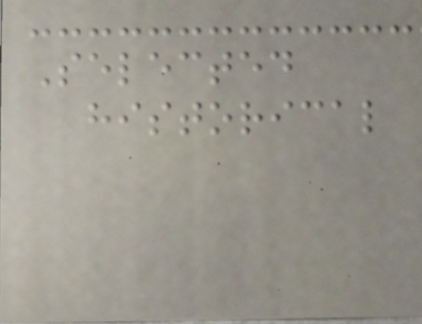Selected
historical
